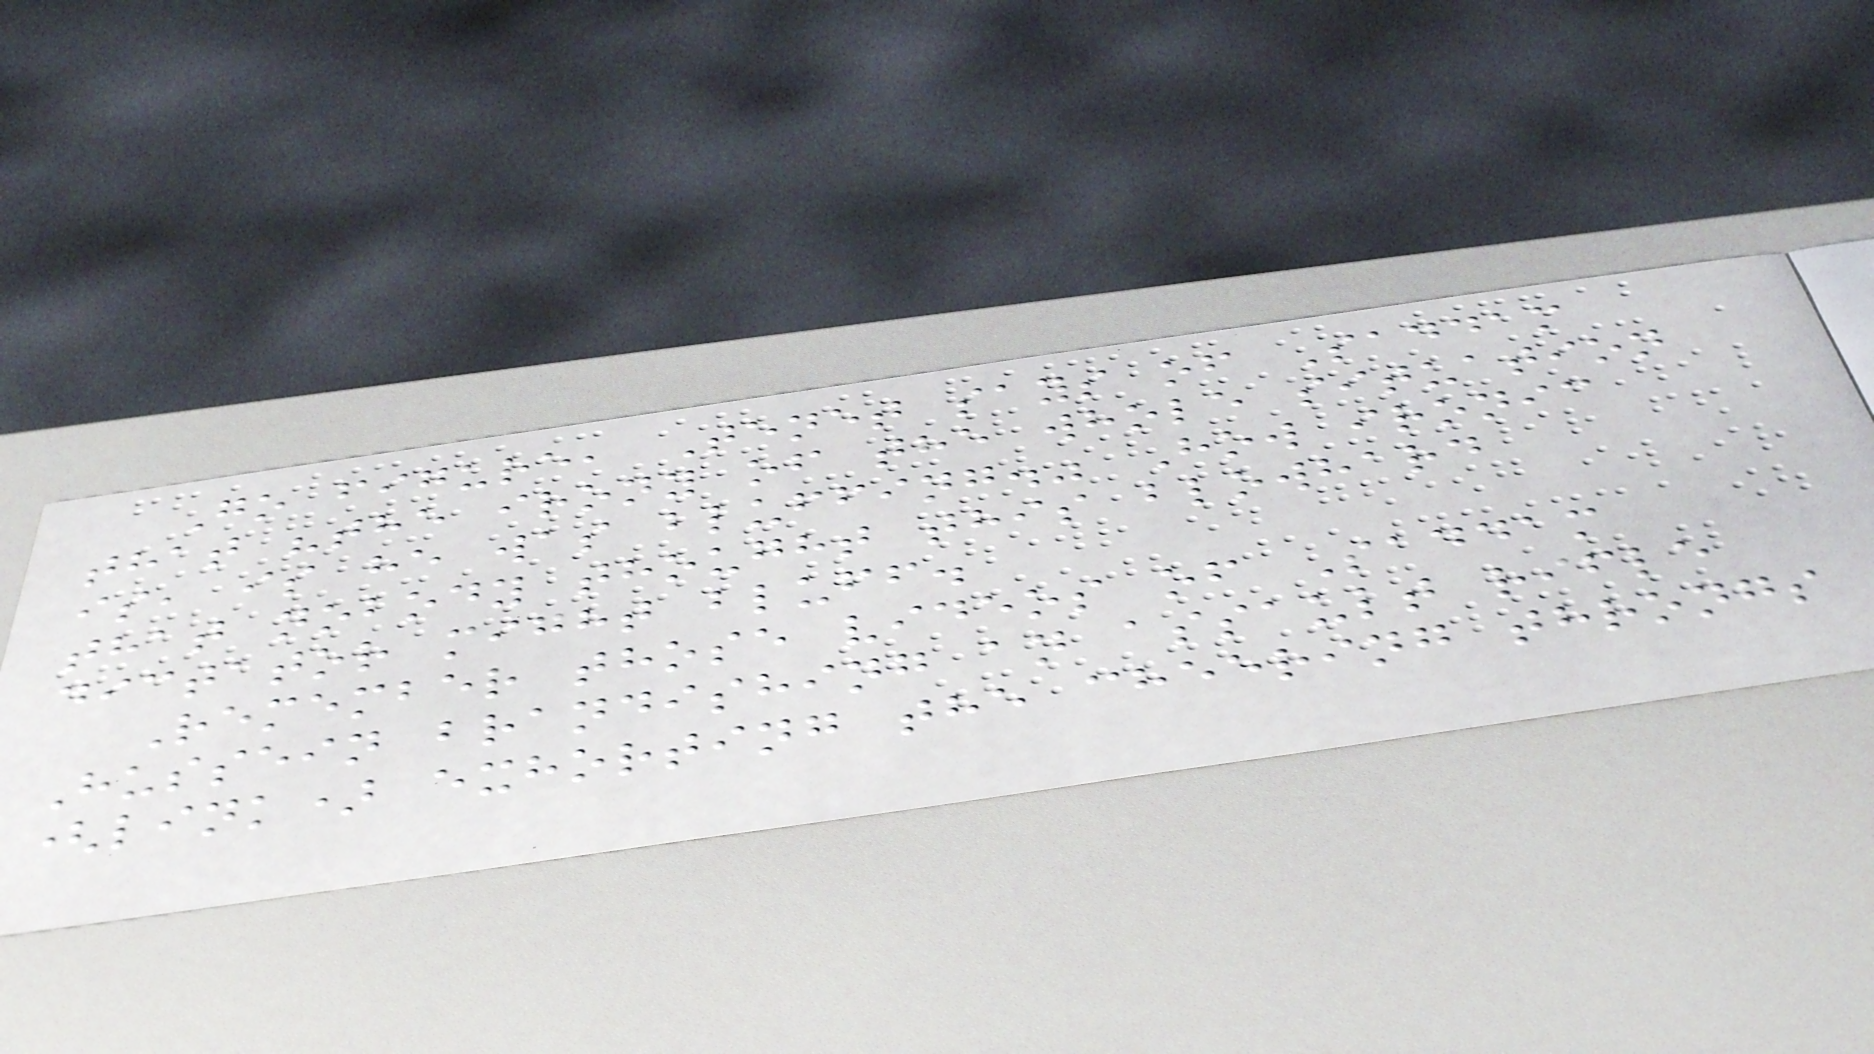Go figure, Tenet says of Saddam
that "the irony of the whole situation
is, is he was bluffing." How ironic
that nobody thought this blowhard
dictator might bluff.
Remember those videos of Saddam
Hussein brandishing an assault rifle
(link) exhorting the cheering throngs
